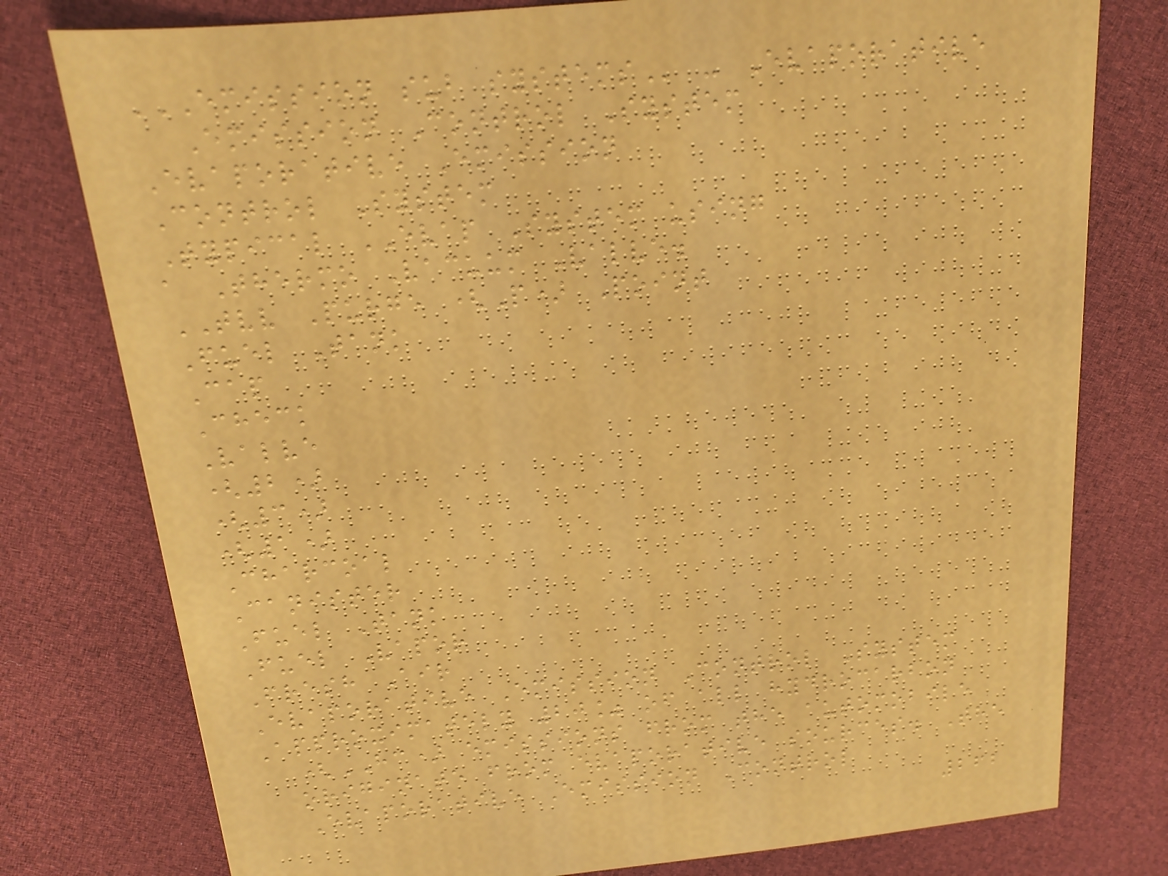EMISSION SUB SYSTEMS - Evaporative
Emission Control System
Evaporative Emission
Control System
Typical EVAP System using
a Thermo Vacuum Valve.
TVV Purge (P) Point
Fuel Tank
Cap
Check
Valve
(2)
(3)
(1)
Charcoal
Canister
Fuel Tank
Fuel Vapor
Fresh Air
Evaporative Emission Control System
Approximately 20% of all hydrocarbon
(HC) emissions from the automobile
originate from evaporative sources. The
Evaporative Emission Control
262
